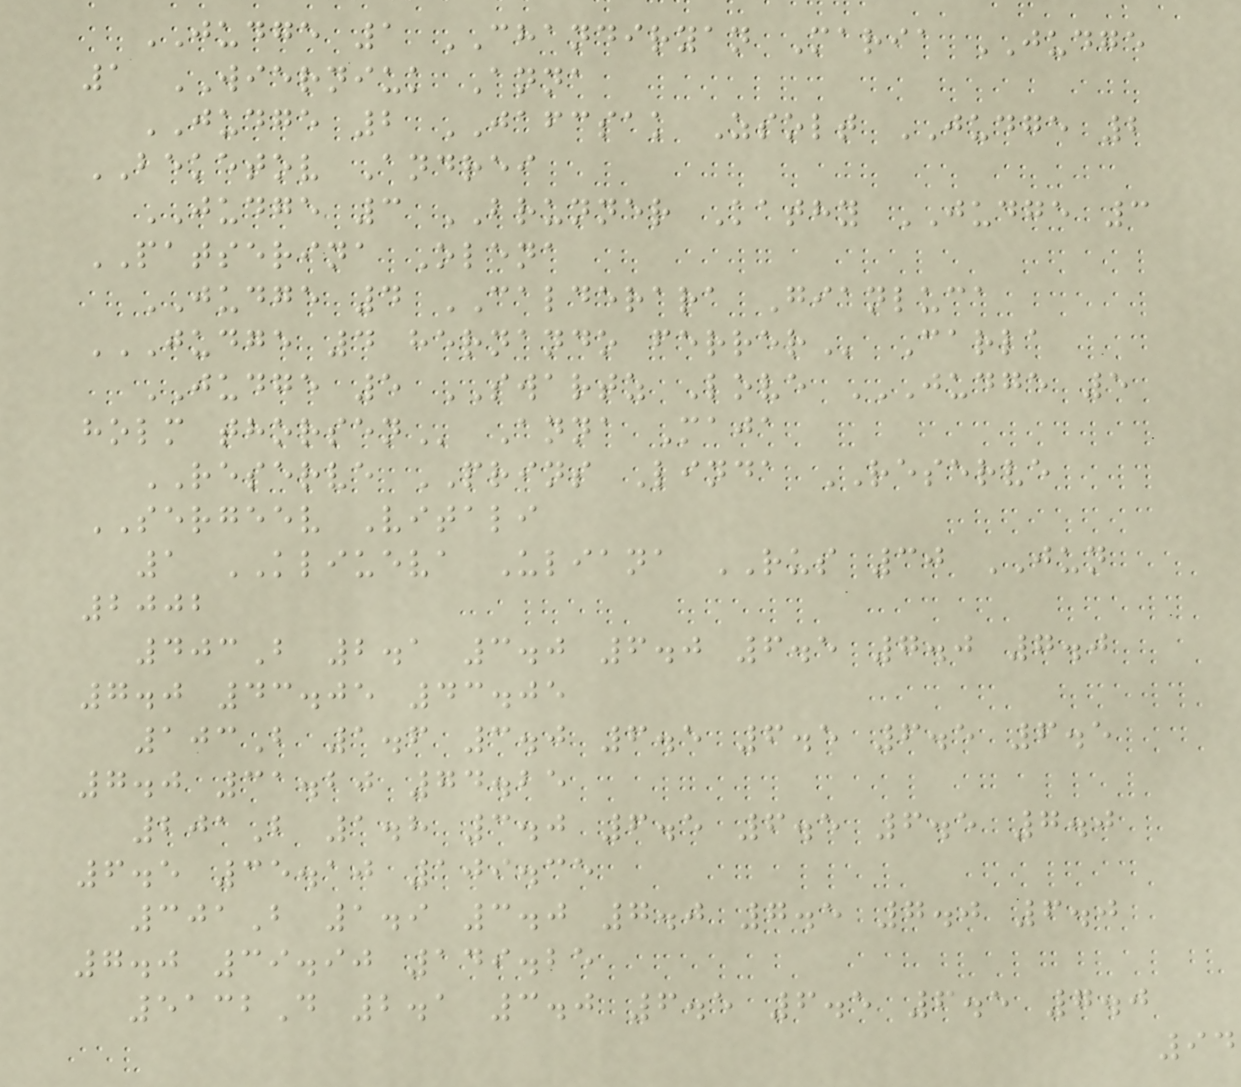JUDGE 1 CHANDIRYAN Maria JUDGE
1 WIERNIUK Anna
JUDGE 2 JAFCSAK Zsolt JUDGE 2
BEKETOV Andrei
JUDGE 3 BRUNNER Kathy JUDGE 3
PATSERINA Olena
JUDGE 4 CALDERARA Gianluca
JUDGE 4 HERNANDO FERRER Carla
JUDGE 5 SWARTZ Love JUDGE 5
HOLM THORSEN Anna Maja
RESERVE PRINS Linda RESERVE
SERGEEV Vitali
1 KLIUEVA Uliana RUS 30 JUN
2002
403B 2.1 3.0 6.0 6.5 7.0 7.0
7.0 43.05 43.05
103B 1.6 3.0 6.5 6.5 6.5 6.5
7.0 31.20 74.25
201B 1.8 3.0 6.5 6.5 6.5 7.0
6.5 35.10 109.35
301B 1.9 3.0 7.0 7.5 7.0 6.0
7.0 39.90 149.25
5132D 2.1 3.0 6.5 6.5 6.5 7.0
94
